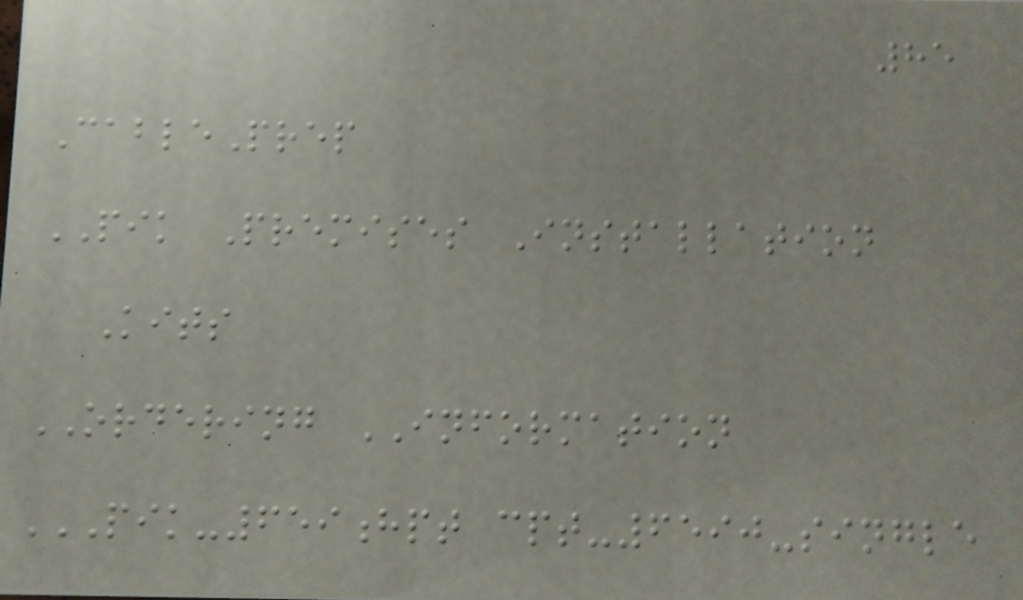85
CablePrep
PIK Premises Installation
Kits
ORDERING INFORMATION
PIK-659HPT CPT-6590-SINGLE
